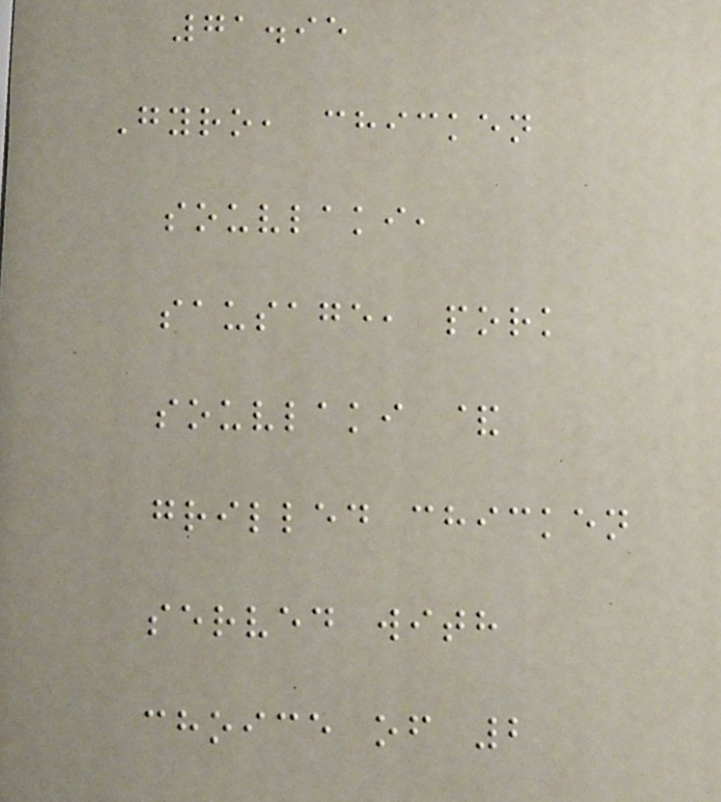71.95
Gyro, chicken
souvlaki,
sausage, pork
souvlaki &
grilled chicken
served with
choice of 2
